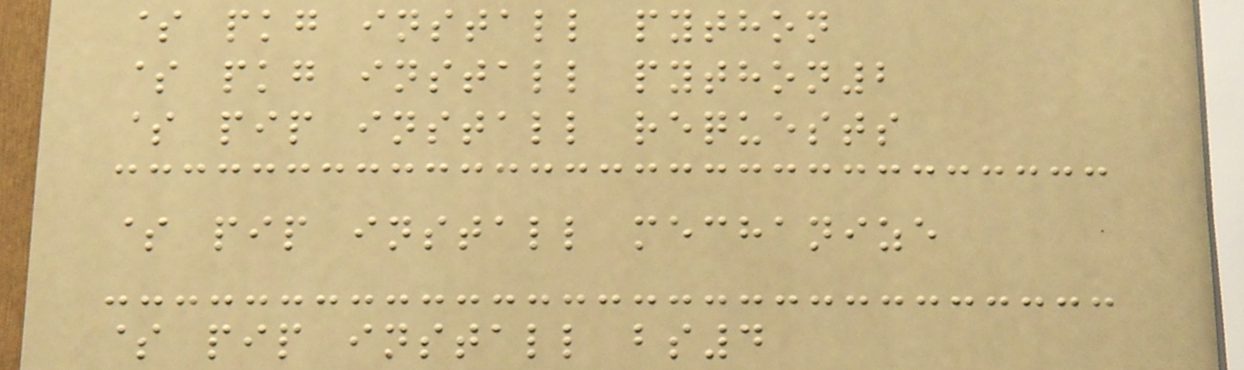$ pkg install python
$ pkg install python2
$ pip install requests
$ pip install mechanize
$ pip install bs4
